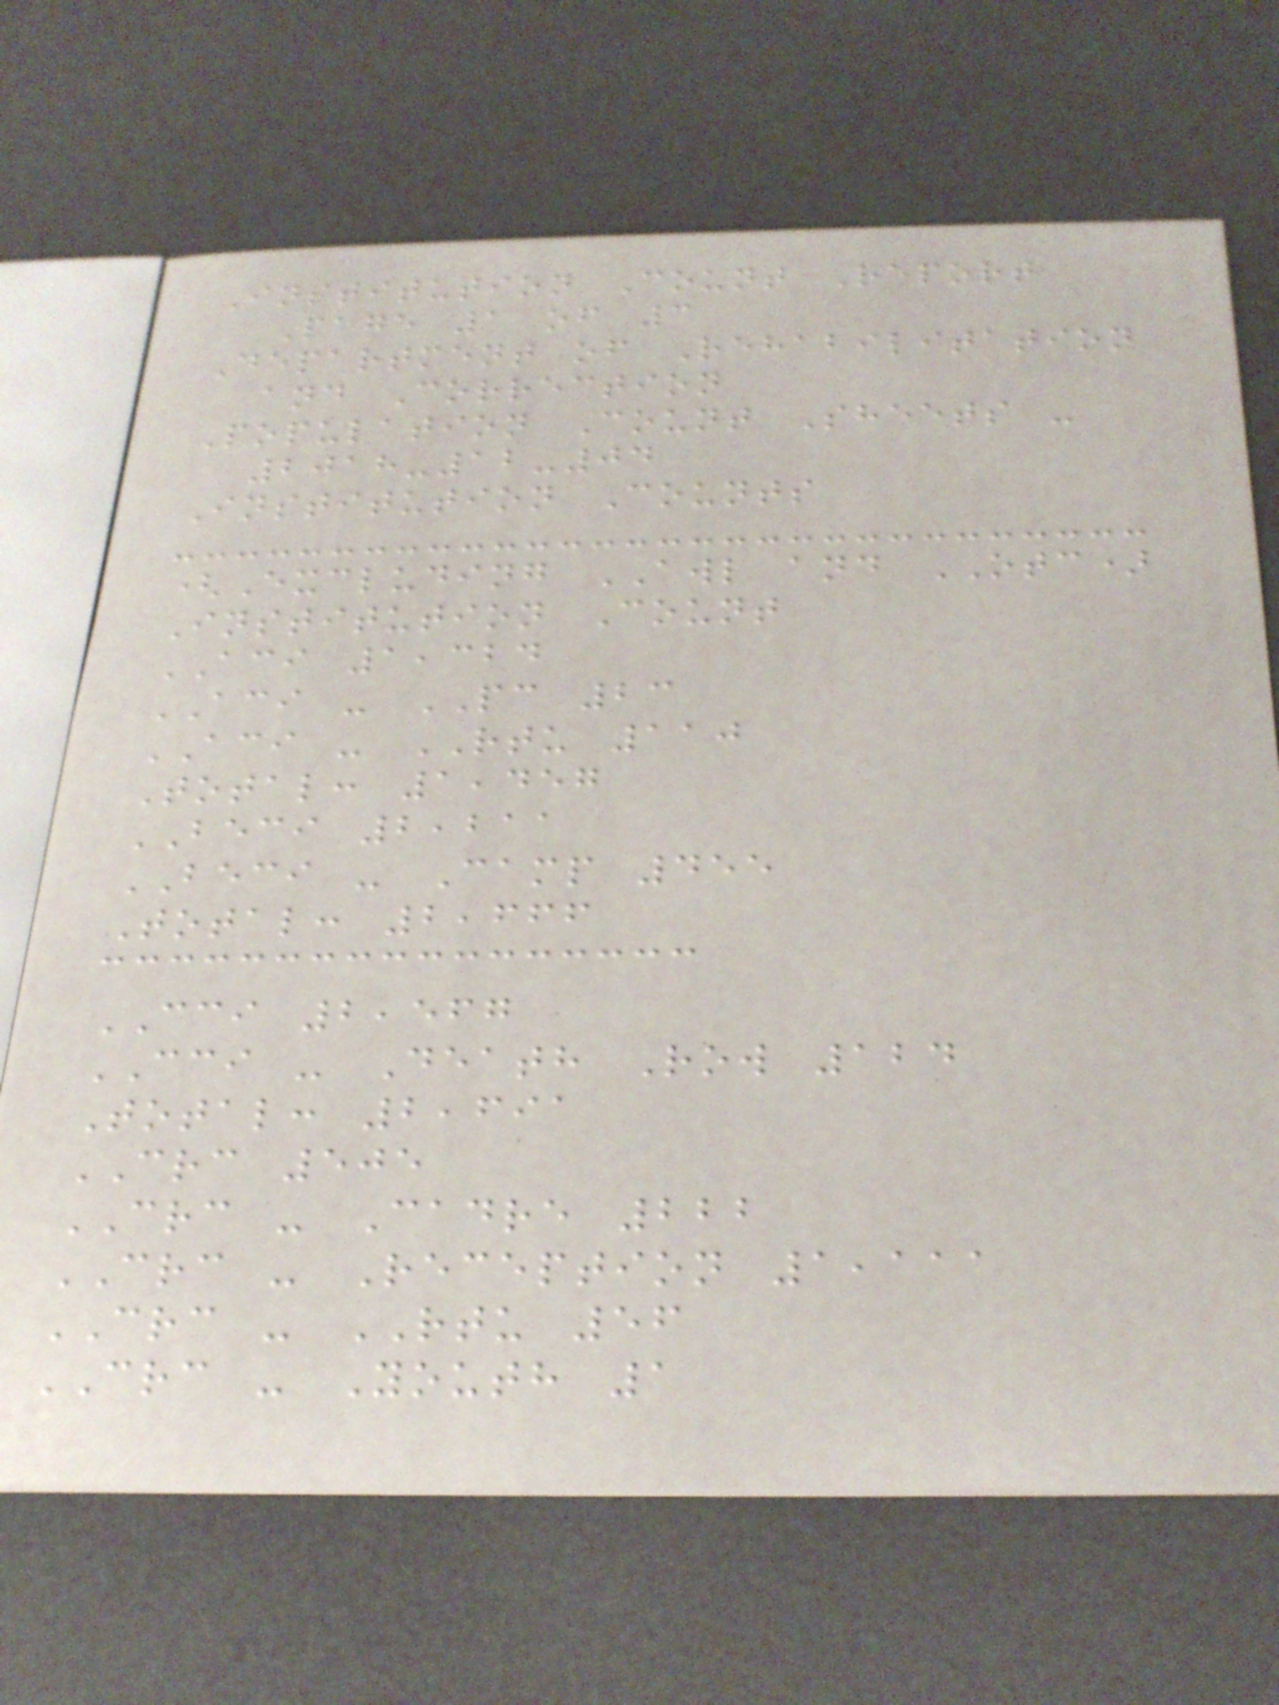Institution Count Report
Page 1 of 3
Department of Rehabilitation
and Correction
Population Count Sheets -
2018-12-04
Institution Counts
(Excluding AWL and OTC)
Institution Count
ACI 1,324
ACI - PC 23
ACI - RTU 110
Total: 1,457
BECI 2,211
BECI - Camp 455
Total: 2,666
CCI 2,567
CCI - Death Row 124
Total: 2,691
CRC 505
CRC - Cadre 222
CRC - Reception 1,111
CRC - RTU 56
CRC - Youth 1
